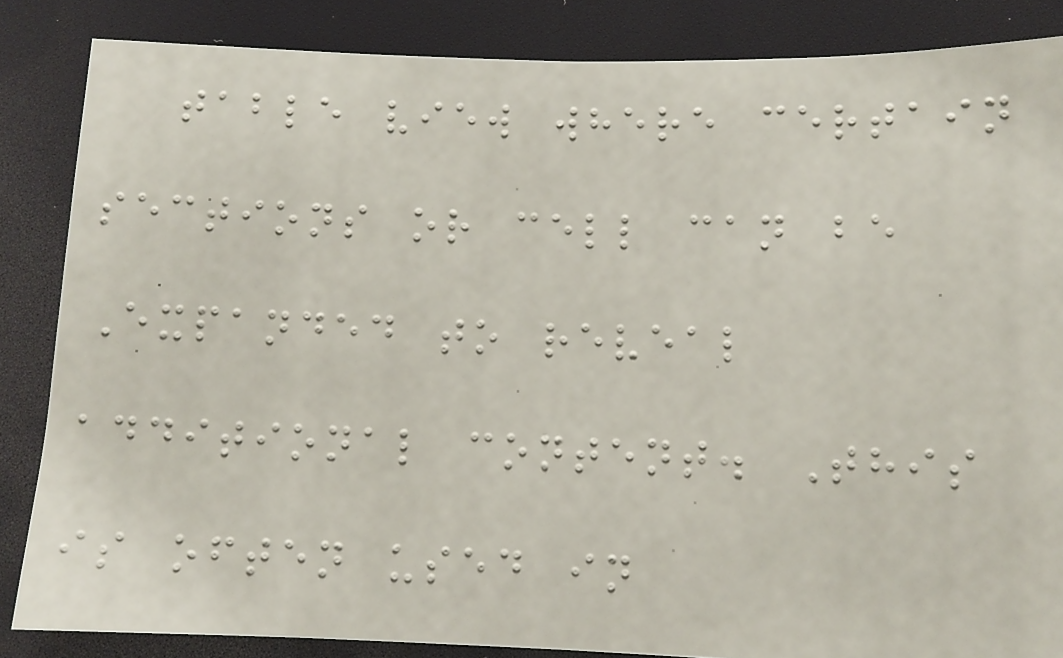table view where certain
sections or cell can be
Expanded to reveal
additional content. This
is often used in
